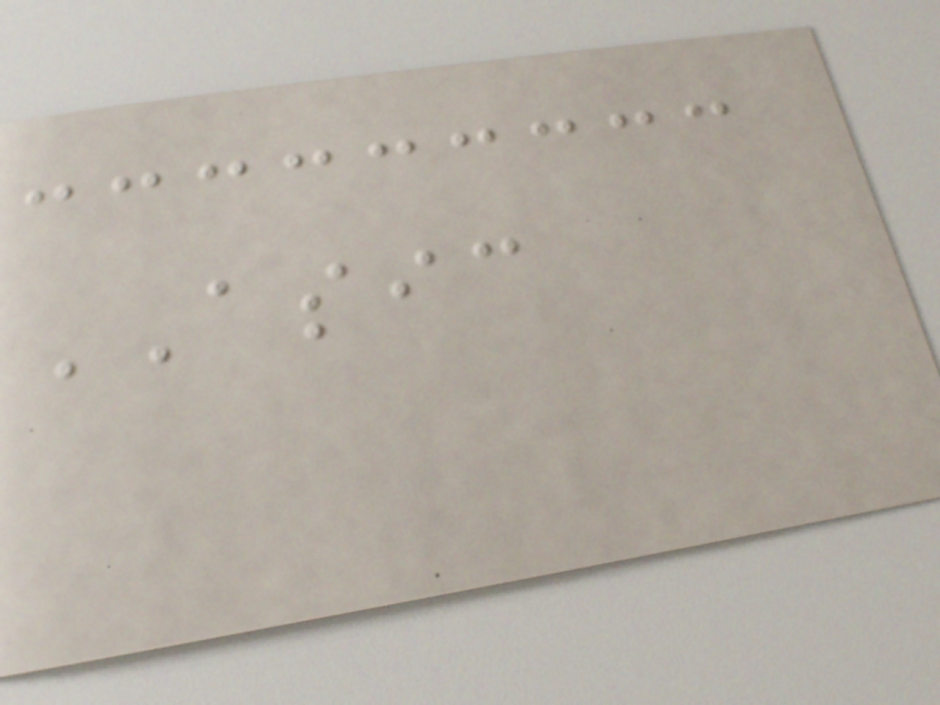ASIC
